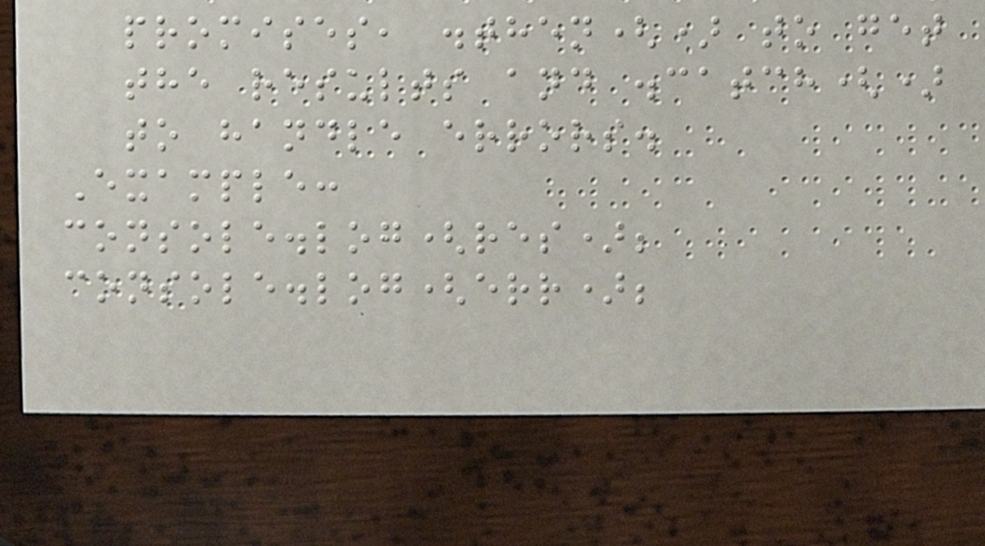promises, .then() to get
the results and .catch()
to handle errors.
Example:
console.log(res);
console.log(err);
